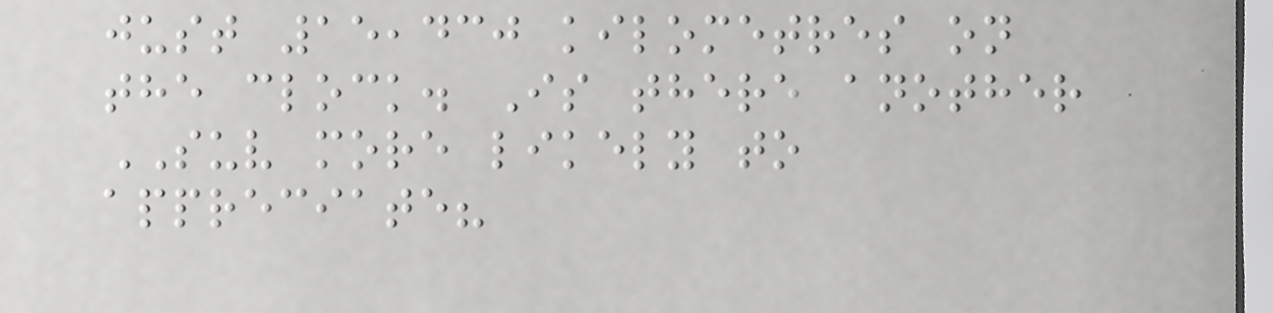just 15,430 kilometres on
the clock. Is there another
SUV more likely to
appreciate?
